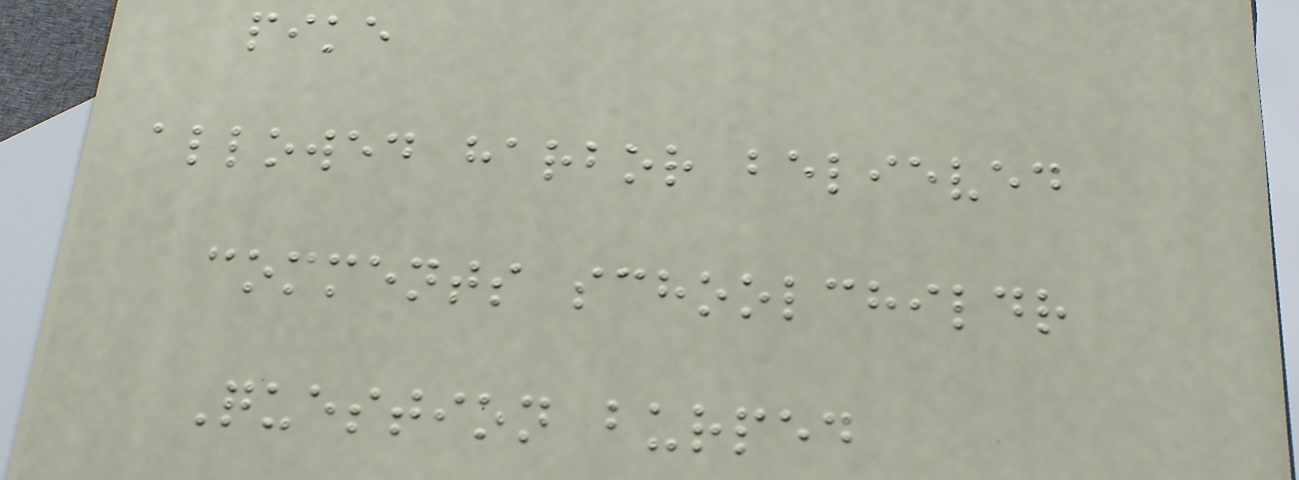pike
allowed harbor believed
comments schoolchildr
Question burped
